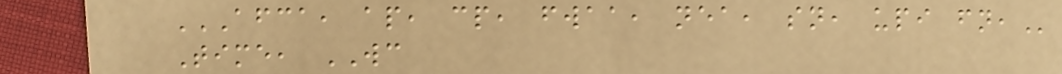AFCA, AP, CP, FWAA, NEA, SN, UPI FN,
Time, WC
